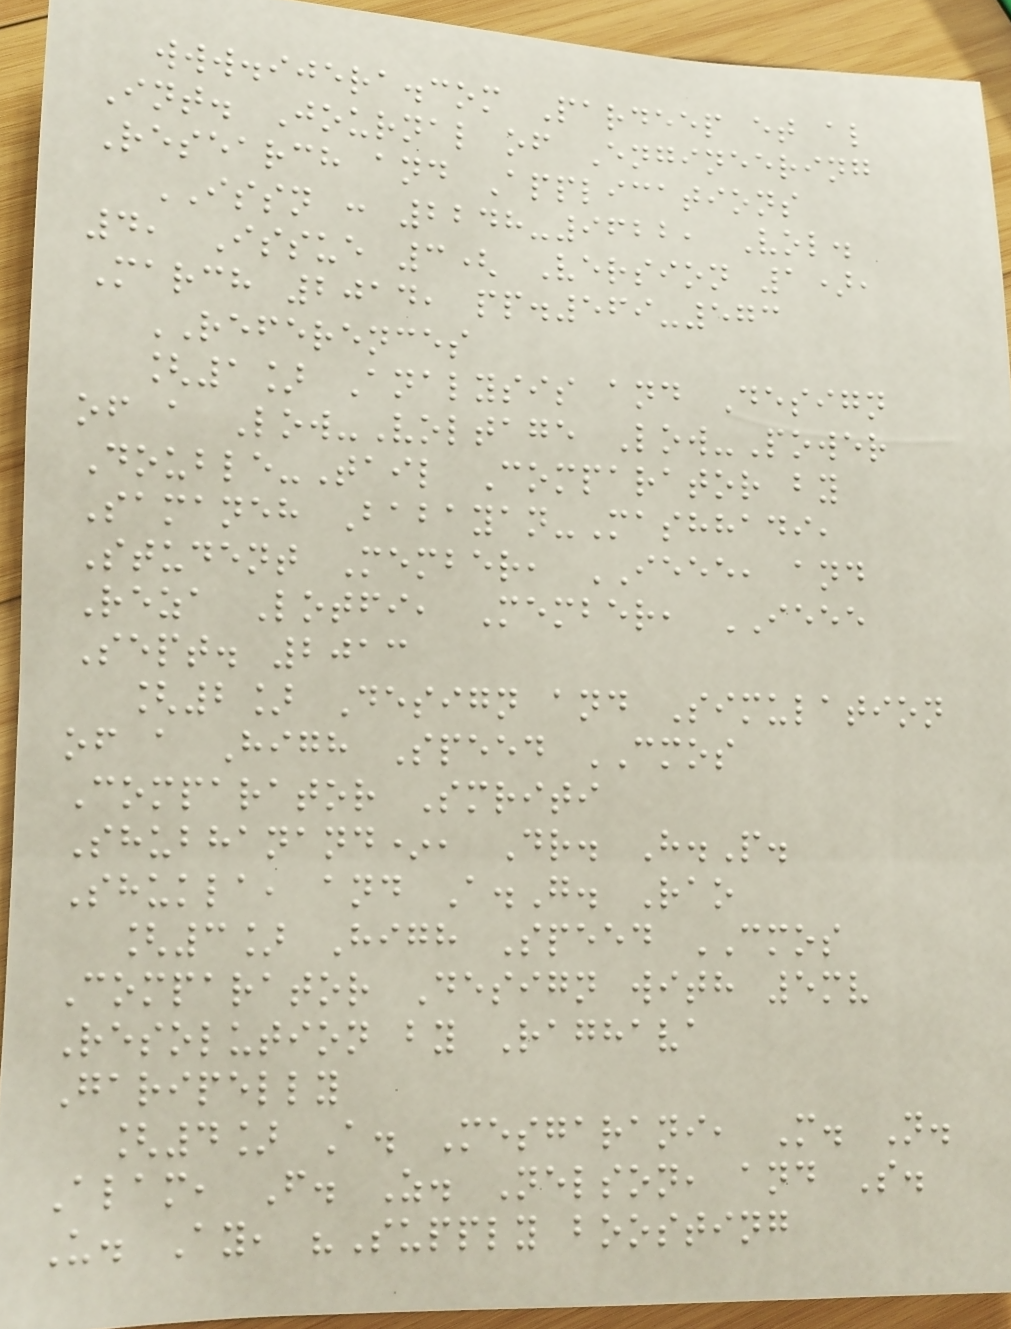www.ijera.com Pardeep et al
Int. Journal of Engineering
Research and Applications
ISSN : 2248-9622, Vol.
4, Issue 3( Version 1),
March 2014, pp.569-573
REFERENCES
[1] Analysis and Design
of a Low-Voltage Low-Power
Double-Tail Comparator by
Samaneh Babayan-Mashhadi,
Student Member, IEEE, and
Reza Lotfi, Member, IEEE
Sept. 2013
[2] Design and Simulation
of a High Speed CMOS
Comparator Smriti
Shubhanand*, Dr. H.P.
Shukla, and A.G. Rao
[3] High Speed CMOS
Comparator Design with 5mv
Resolution by Raghava
Garipelly
[4] A. Mesgarani, M. N.
Alam, F. Z. Nelson, and S.
U. Ay, "Supply boosting
